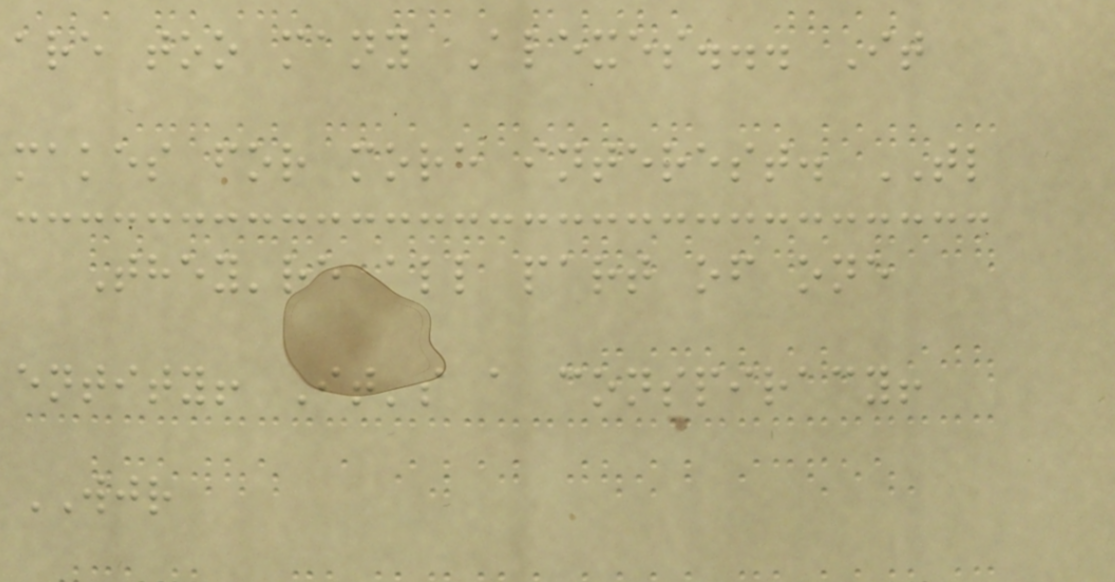are too many Alexes... It
makes for more interest. TL
They're all part of one
entity! It's a conspiracy!
WJR
